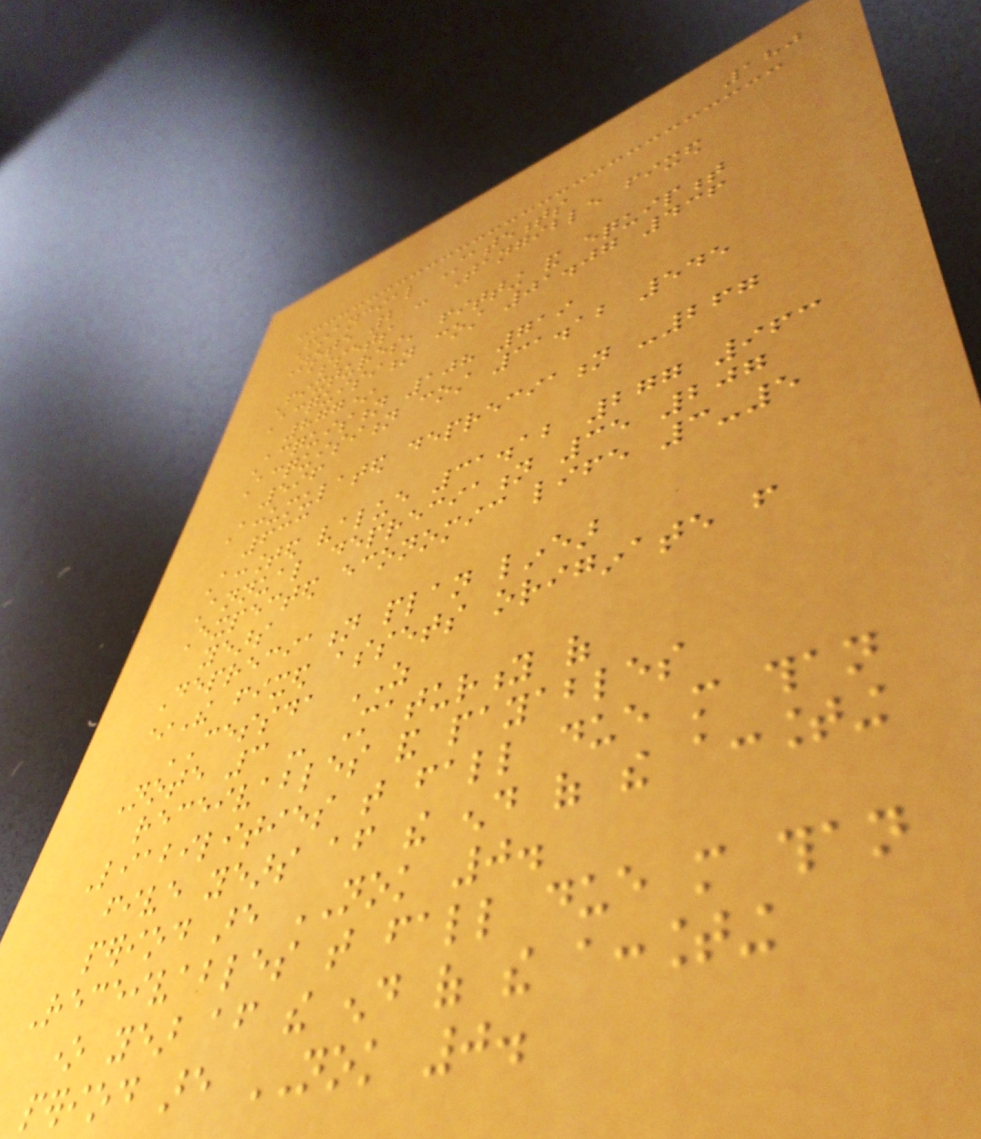180
Financial Statements
Note 2 - Tangible fixed
assets
Fixtures, fitting and equipment
Acquisition cost 01.07 436
877*
Acquistion 108 719
Acquisition cost 31.12 545
596
Accumulated depreciation -267
633
Accounted value 31.12 277 963
Annual depreciation 35 207
Expected economic life 3-5
years
Depreciation plan linear
*The fixed assets originate from
CESSDA AS
Note 3 - Maturity of
receivables and payables
Liabilities that fall due more than
five years after the end of the accounting
period are NOK 0.
Receivables that fall due more than
one year after the end of the accounting
period are NOK 0.
